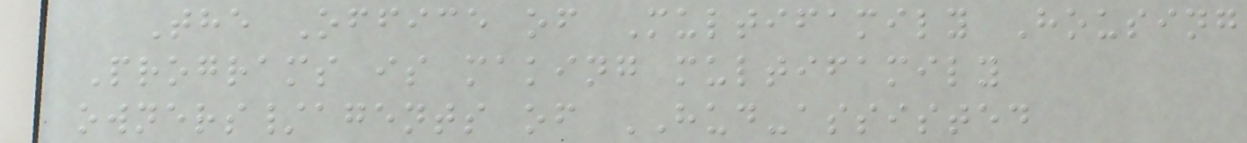The Office of Multifamily Housing
Programs is making multifamily
owners/agents of HUD-assisted
